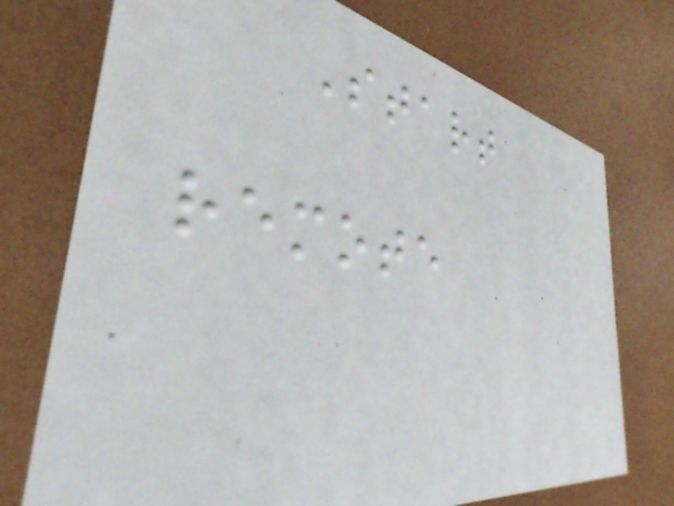Start
remote
